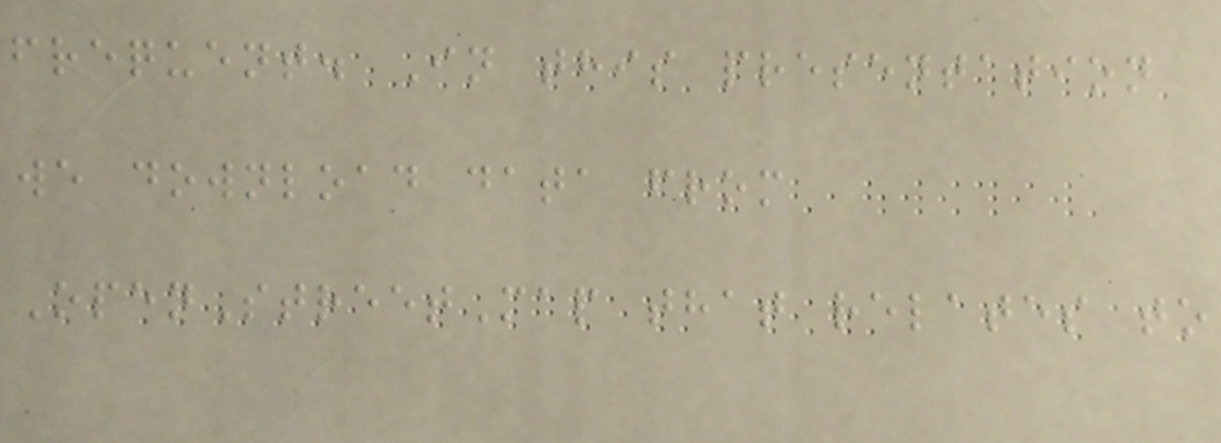frequent. In this presentation
we download data from
OpenStreetMap that relates to
